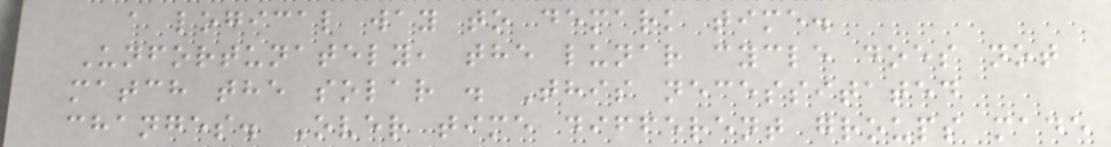a logical way to demark time.
Unfortunately, the lunar cycle does not
match the solar . This necessitated
changes. Over time different groups made
